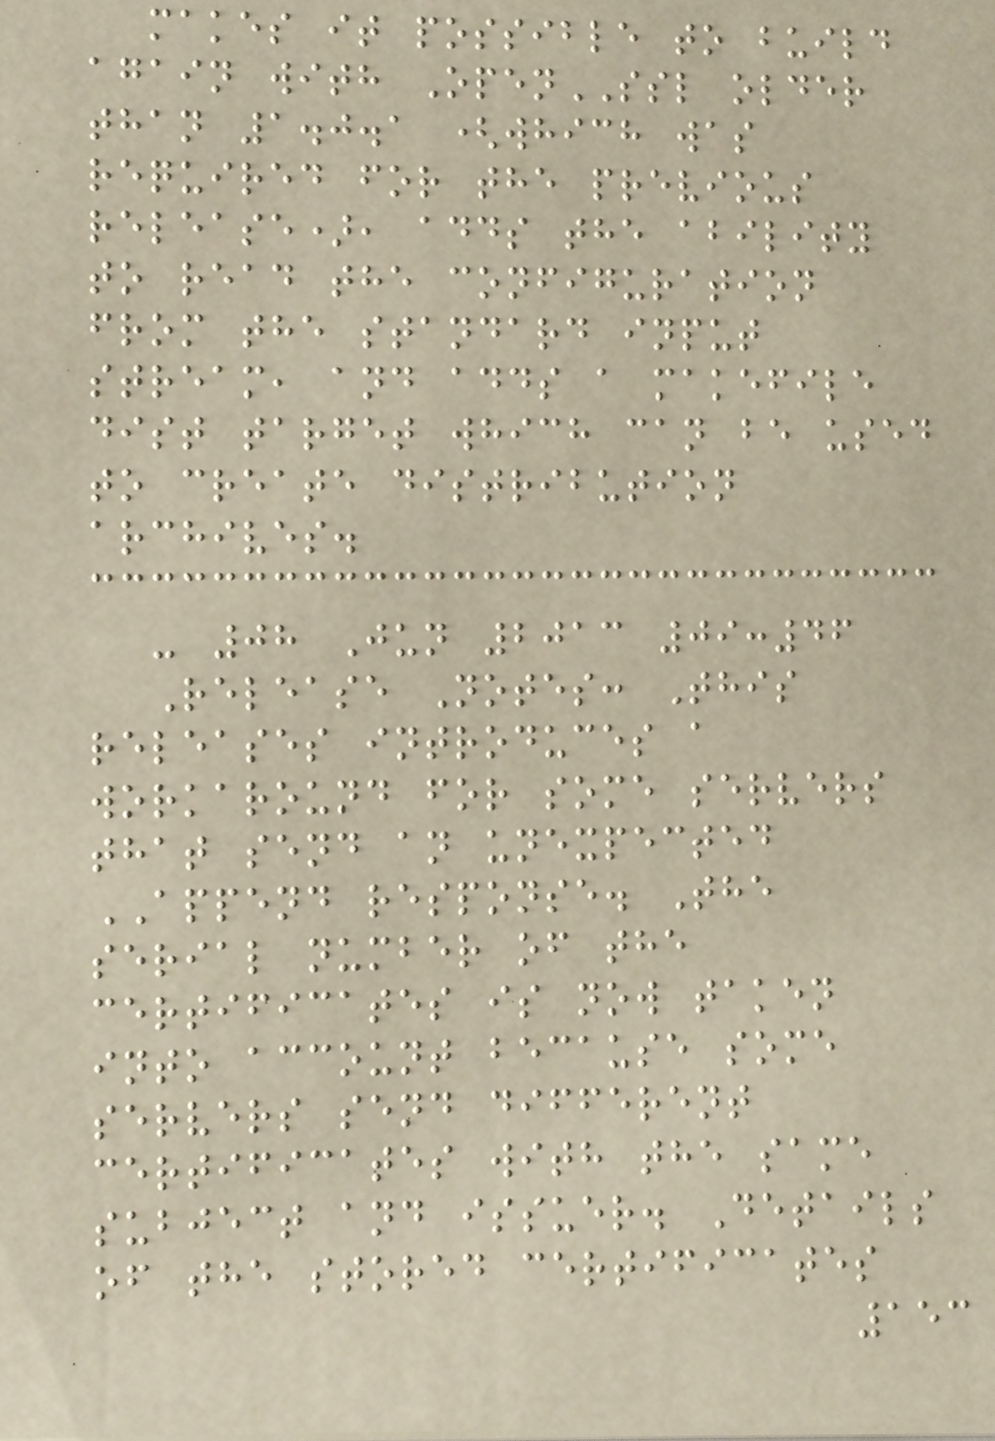makes it possible to build
again with OpenSSL older
than 1.0.1 (which was
required for the previous
release), adds the ability
to read the configuration
from the standard input
stream, and adds a makefile
dist target which can be used
to create distribution
archives.
- 08 Jun 2013 09:46
Release Notes: This
releases introduces a
workaround for some servers
that send an unexpected
APPEND response. The
serial number of the
certificates is now taken
into account because some
servers send different
certificates with the same
subject and issuer. Details
of the stored certificates
153
